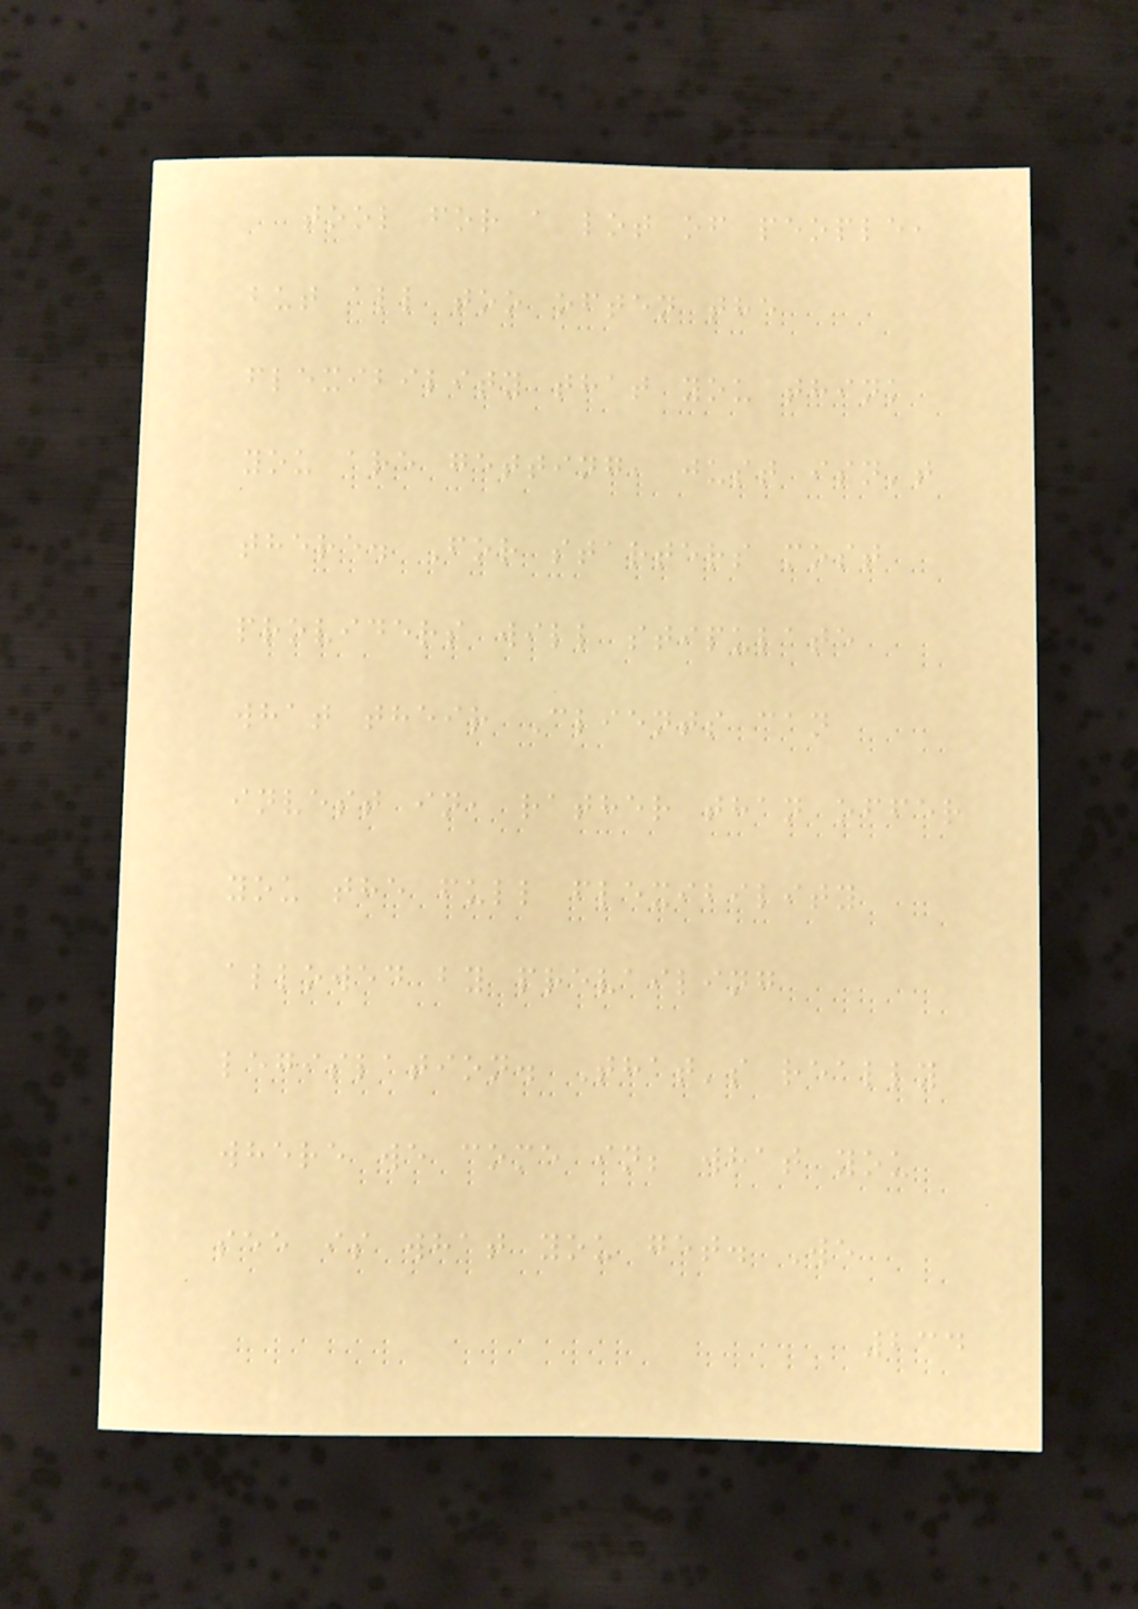tool for a lot of people,
but all too often the
flexibility that you think
you are getting, just isn't
there. For starters most
providers will stipulate
what their Clients can
invest in, rather than offer
you the full flexibility
allowed by prevailing
legislation. That's really
where we come in; what you
see is what you get. We
234
